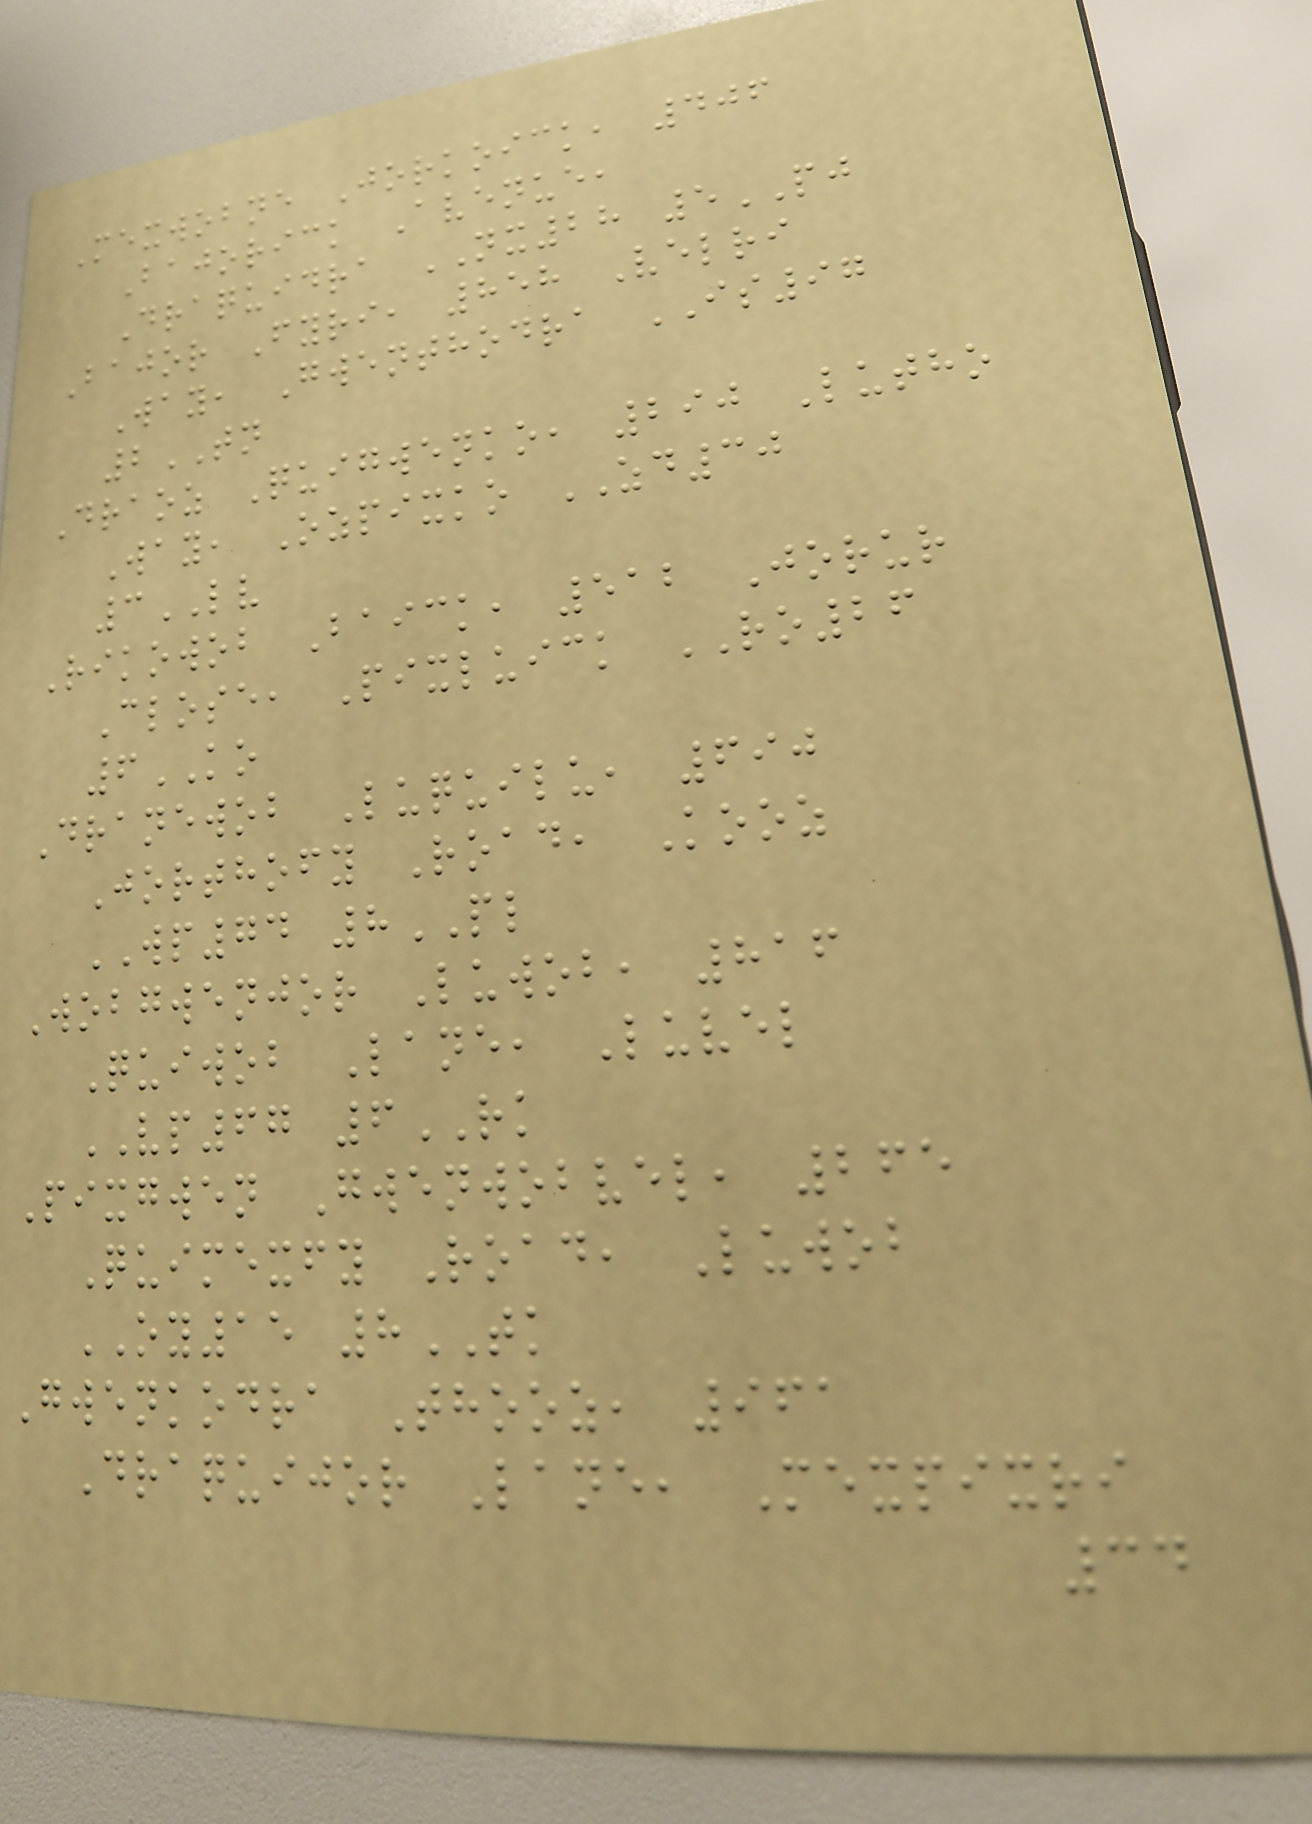Mexwobne Jorkoick, 406
Bajorick Avenue,
Draquidra NX28 5PJ
Bajor Fyri, 858 Velri
Way, Gwenthodra IS97
2TN
Draoz Quigwenko, 290 Lutho
Way, Ozpixko ZD30
3LV
Rikowob Baick, 512 Jorur
Close, Pixluick RO26
6KO
Dranewob Luquilu, 690
Jorthofy Road, Kooz
WP74 8PL
Wobgwenjor Luwob, 816
Quiwob Lane, Luvel
VP67 6RK
Pixgwen Gwenwobvel, 265
Quimexfy Road, Luwob
OY15 8TK
Gwenkodra Thooz, 961
Draquijor Lane, Mexpixri
34
